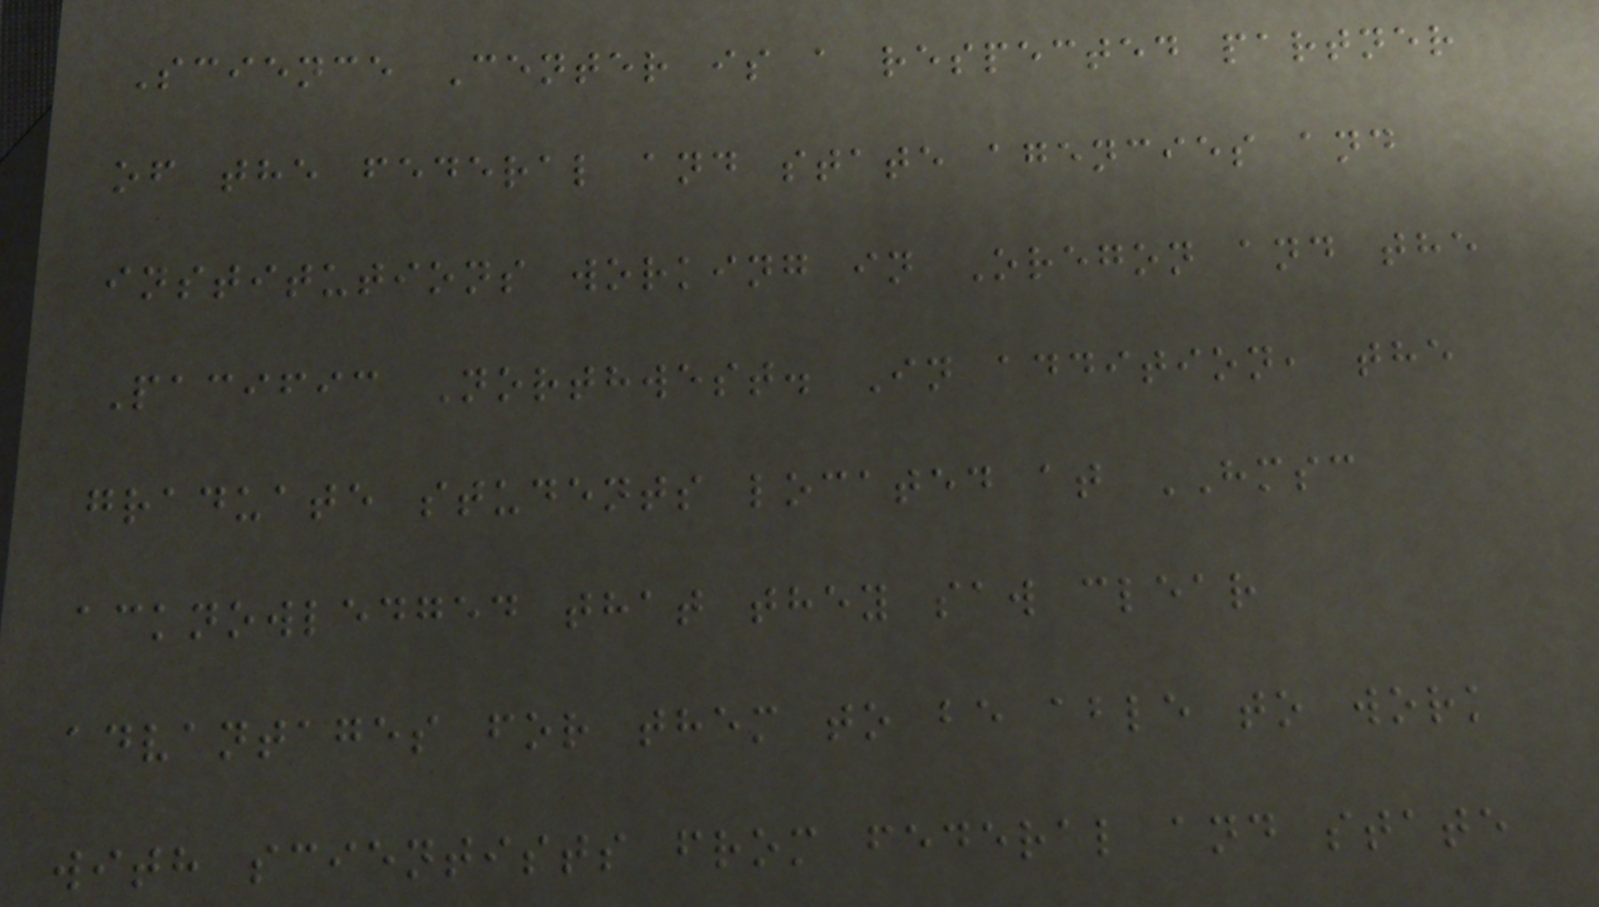Science Center is a respected partner
of the federal and state agencies and
institutions working in Oregon and the
Pacific Northwest. In addition, the
graduate students located at HMSC
acknowledged that they saw clear
advantages for them to be able to work
with scientists from federal and state
